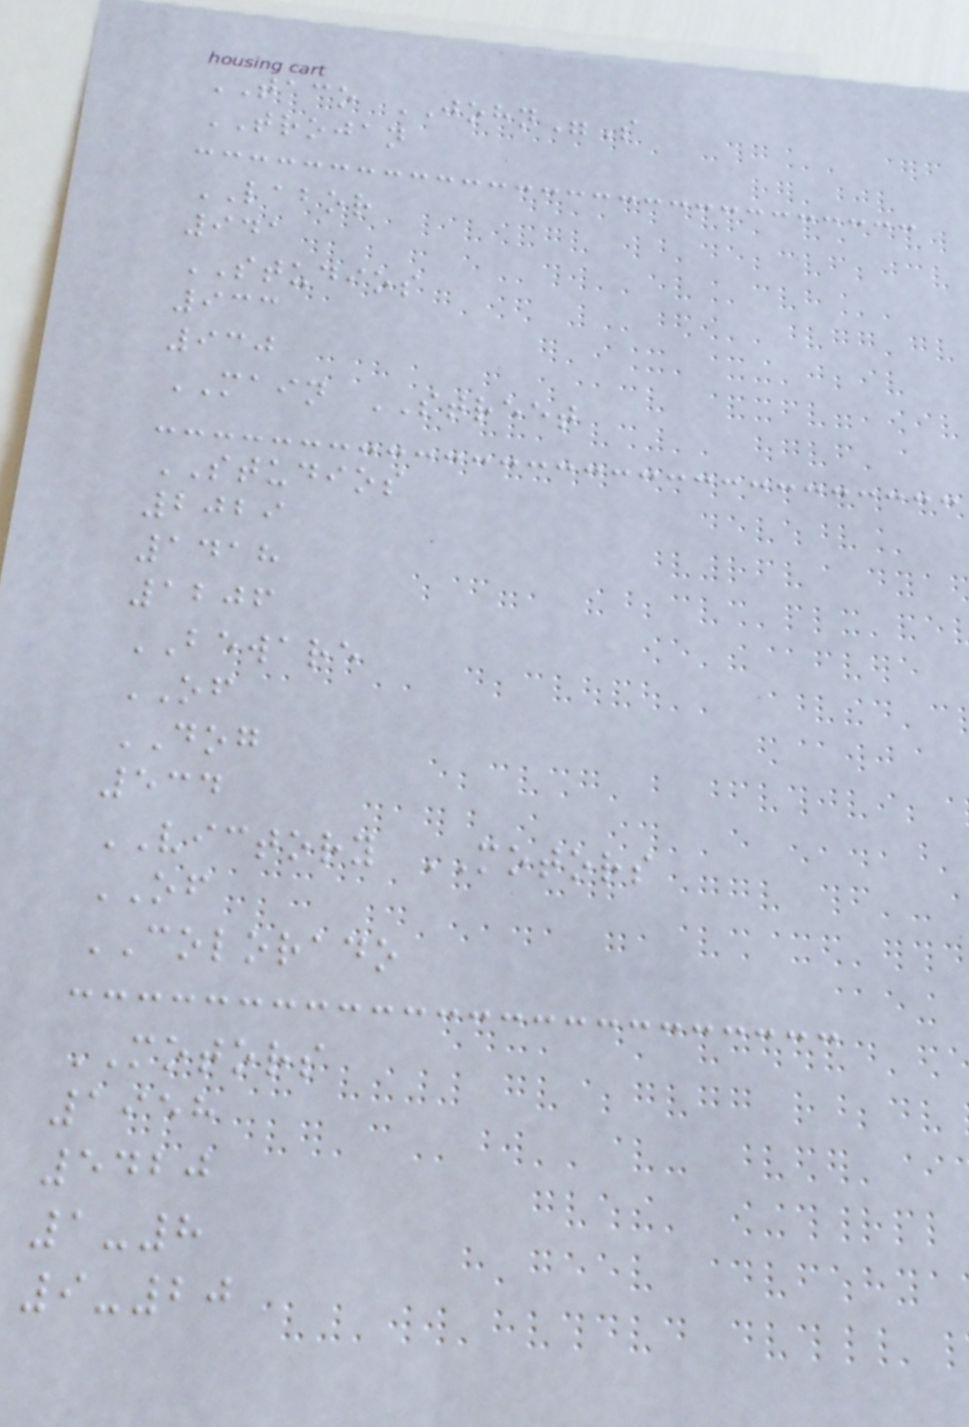TACO JOHN"S
TROJAN
LABOR
941
STUDIOS
933
930
MAIN STREET
STUDIOS
2029
1418
1206
BEWARE
OF
DOG
534
VICTORY MOTORS
OF
COLORADO
MOTORS
1958
5420
1-8
9-20
